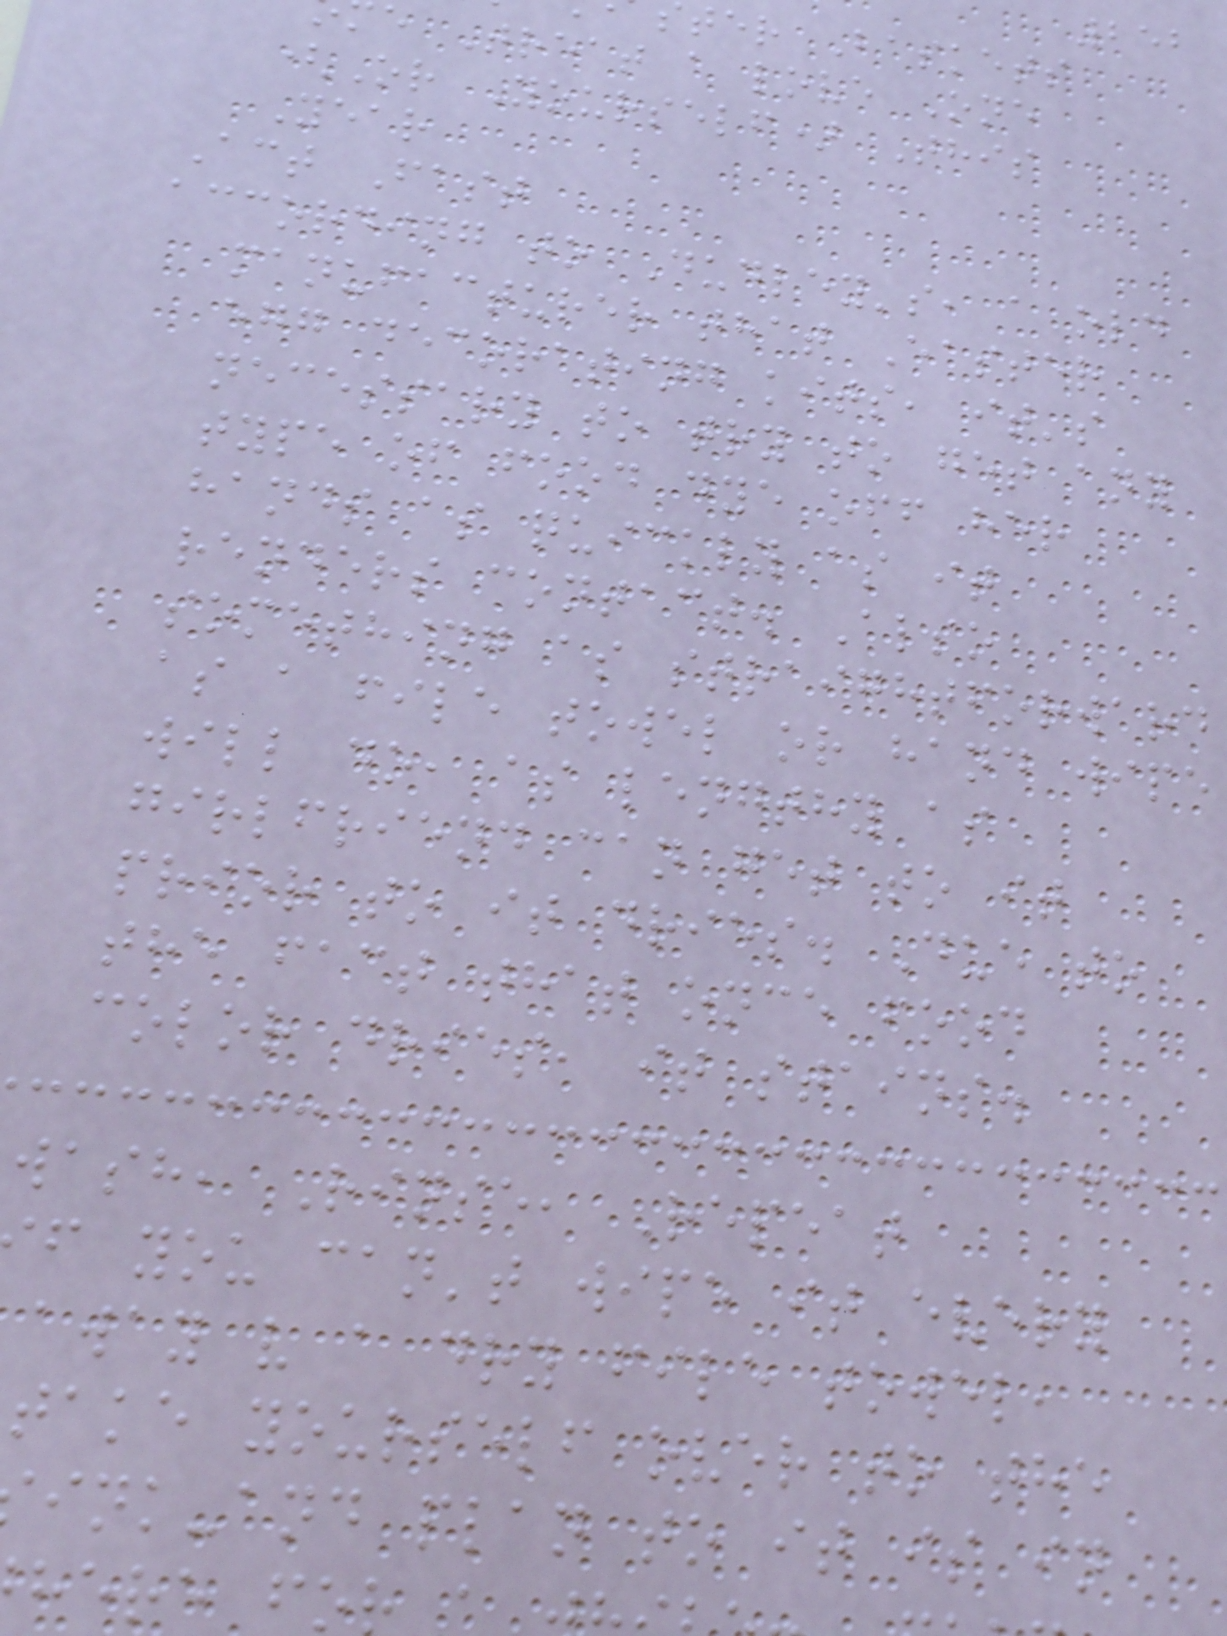252
ter Baskets
e Treat a love One
(Or Yourself) This
Year
Act Fast
according to Dudley's, a old
manufacturer that Easter
egg decorating kits, it's
necessary to try to get any
type of food dye off her
hands as quickly as it
renders contact. Also
something as straightforward
as a file towel or hand wipe
will do, as lengthy as
girlfriend can get to it
prior to it dries. Due to
the fact that once food
color dries, it stains.
wash, Rinse, Repeat
f you can't wipe it every
away v a dry file towel,
take yourself over to the
ink-and plan to it is in
here fo
